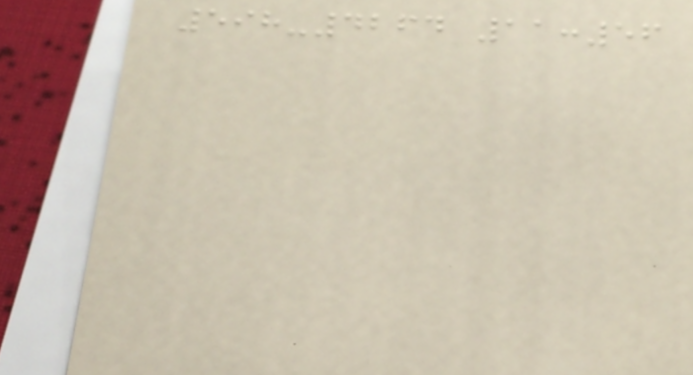598-4264 11:56
